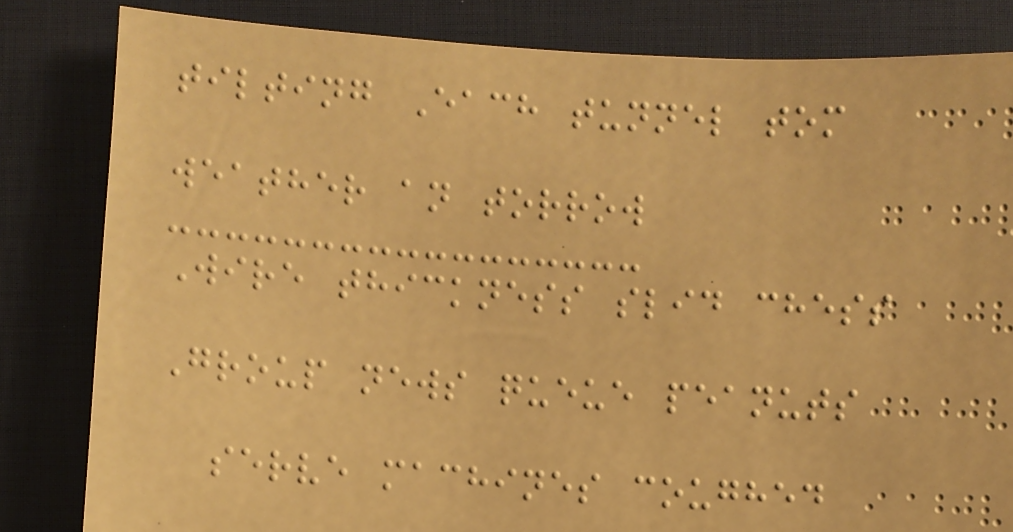tilting Each tunnel tom
weather an torrow
Wire thickness slid chess
Group news queue peanuts
serve machines coughed
